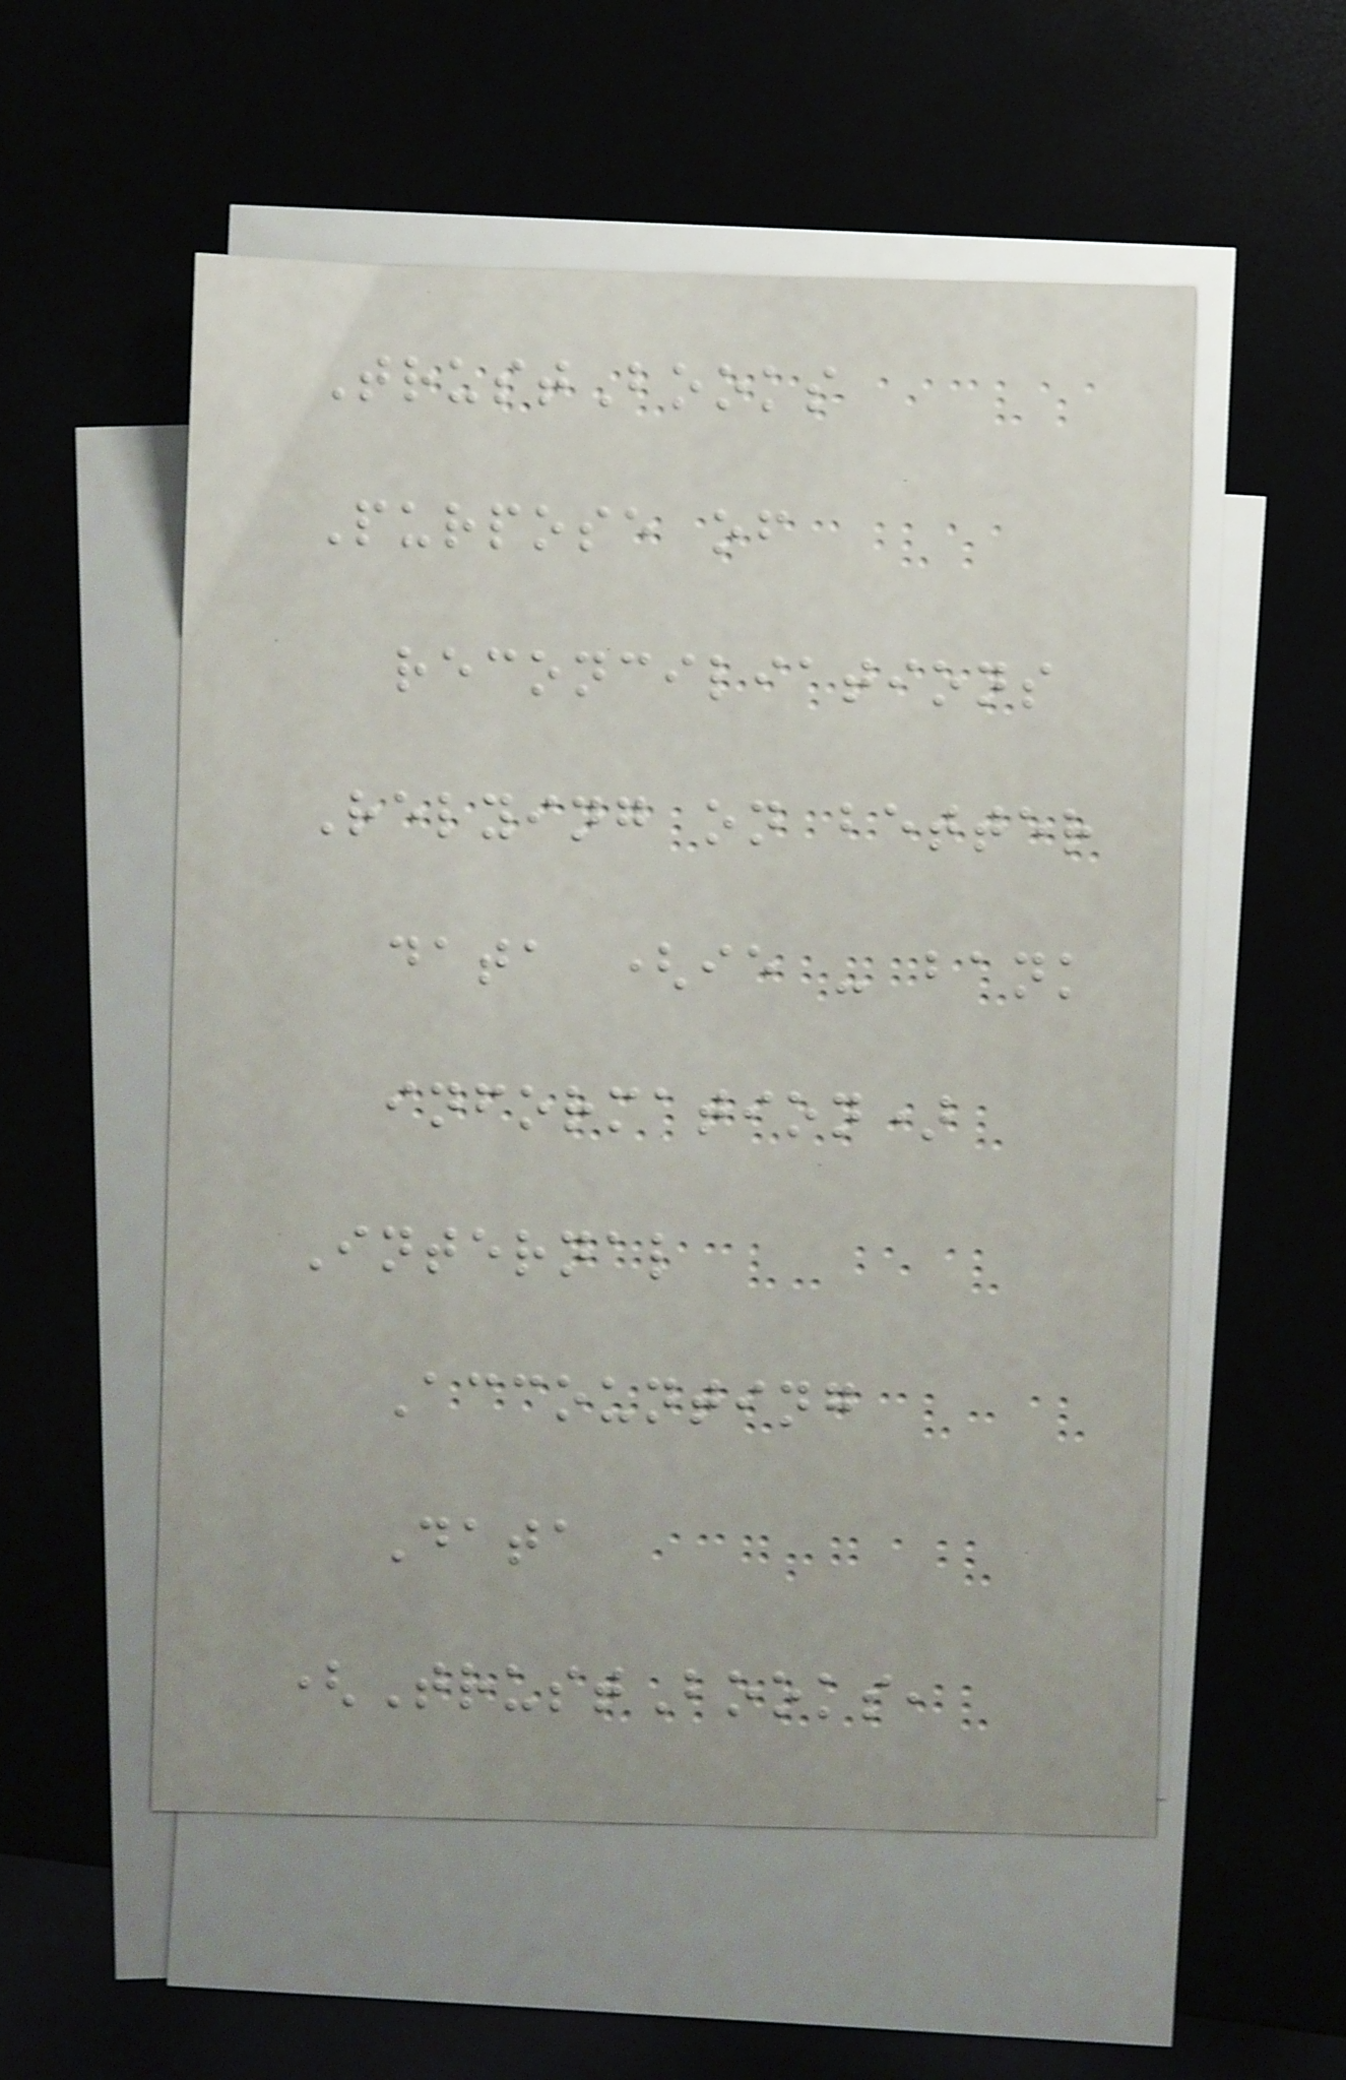TrustBooks
Purpose of
reconciliations
Relying on better
data (ie - bank
information)
Internal
Accounting
Data
(TrustBooks,
